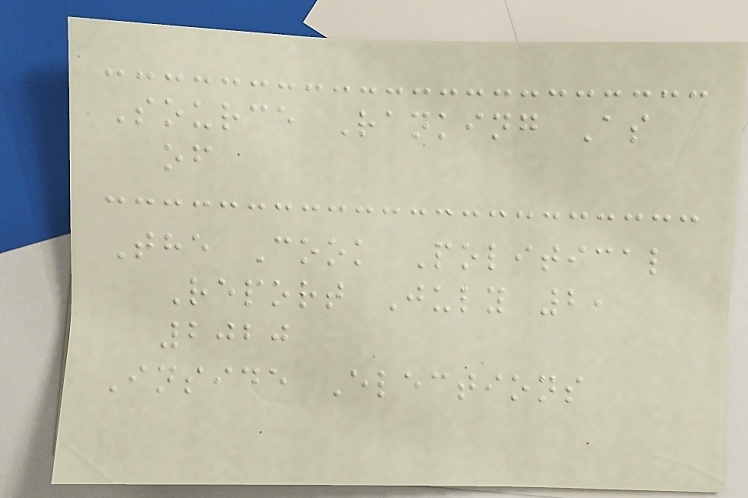Source Ranking As
of
The Cook Political
Report July 2,
2020
Inside Elections
